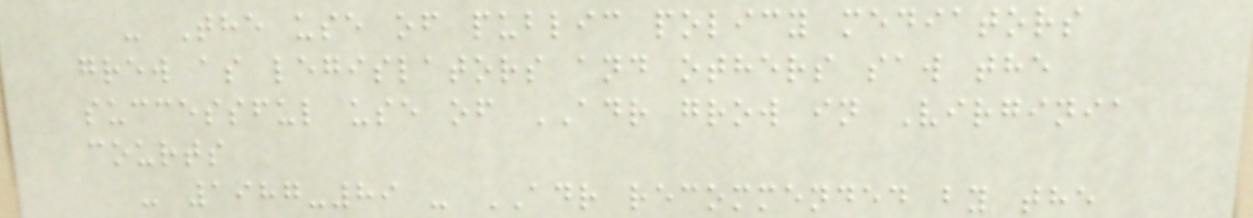- The use of public policy mediators
grew as legislators and others saw the
successful use of ADR grow in Virginia
courts
- 1987-89 - ADR recommended by the
